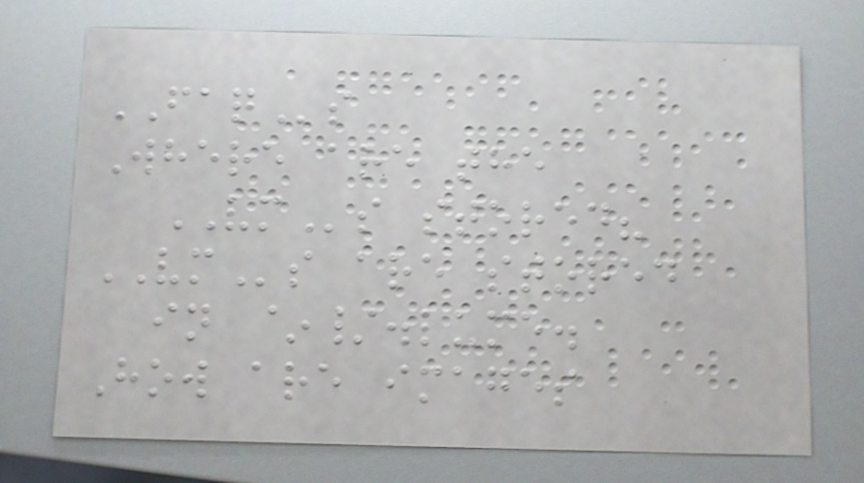FAQs
Where are the
VMs stored?
VMs are stored
in ~/.lume.
How are images
